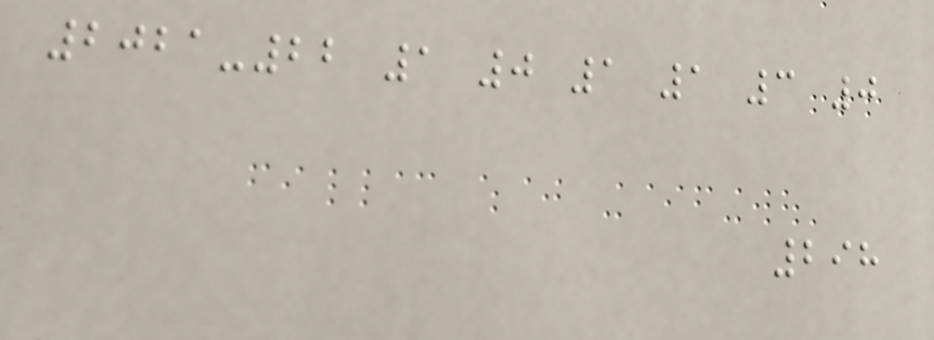2021-22 1 0 1 1 3 0
298
